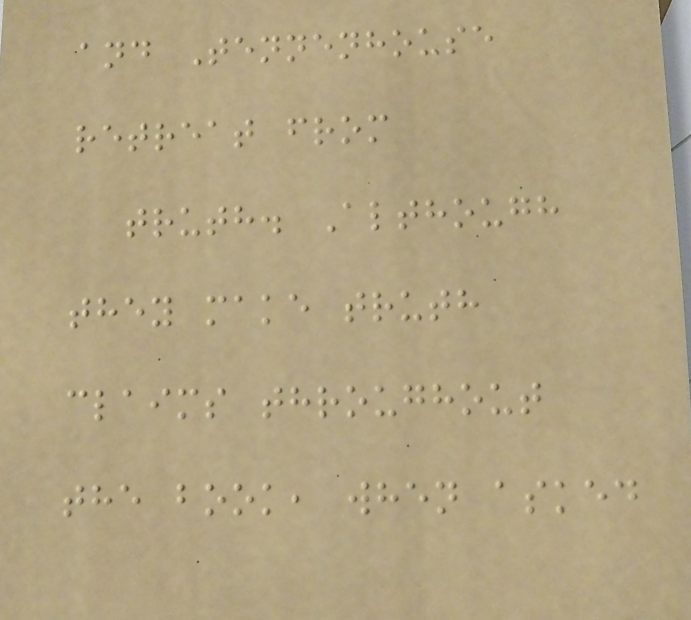and Tennenhouse
retreat from
truth. Although
they make truth
claims throughout
the book, when asked
